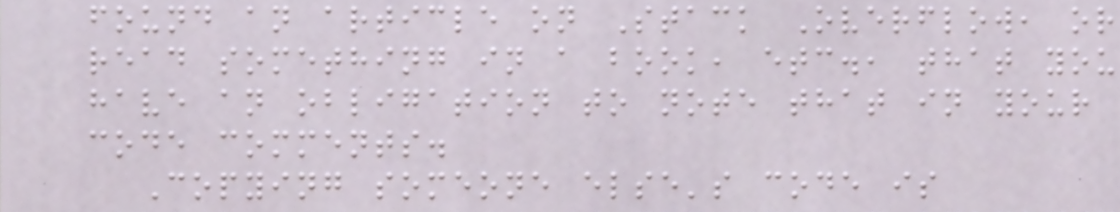found an article on Stack Overflow, or
read something in a book, etc., that you
have an obligation to note that in your
code comments.
Copying someone else's code is
